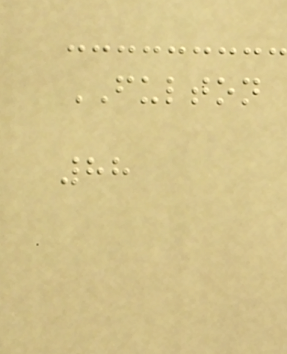FULTON
88
